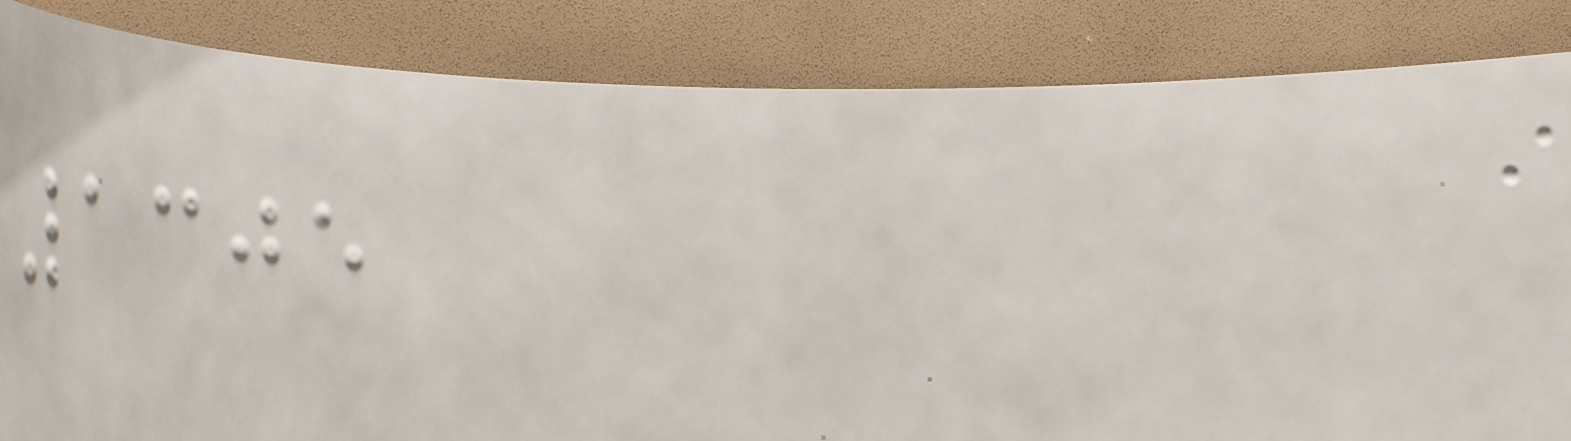1305
